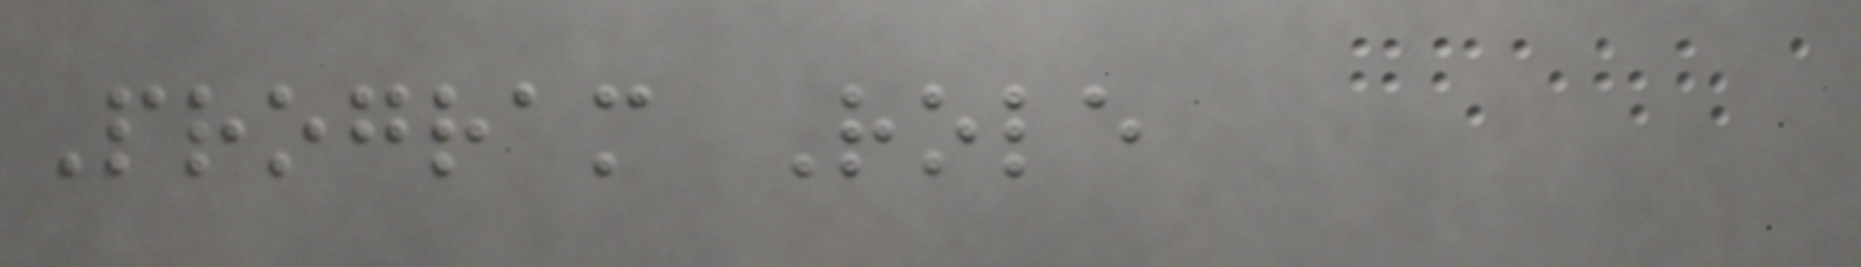Program Role
